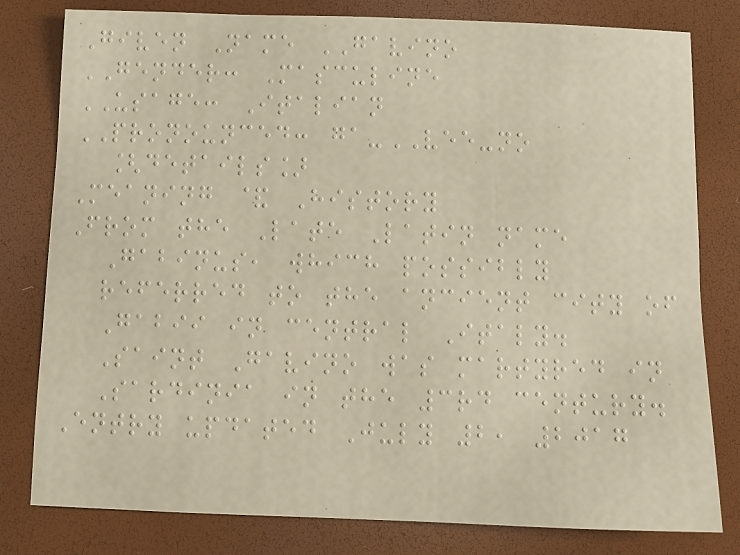Given Name GAVINO
GENDER: Masculine
USAGE: Italian
PRONOUNCED: ga-VEE-no
[details]
Meaning & History
From the Late Latin name
Gabinus, which possibly
referred to the ancient city of
Gabii in central Italy.
Saint Gavino was martyred in
Sardinia in the 3rd century.
Entry updated July 2, 2017
